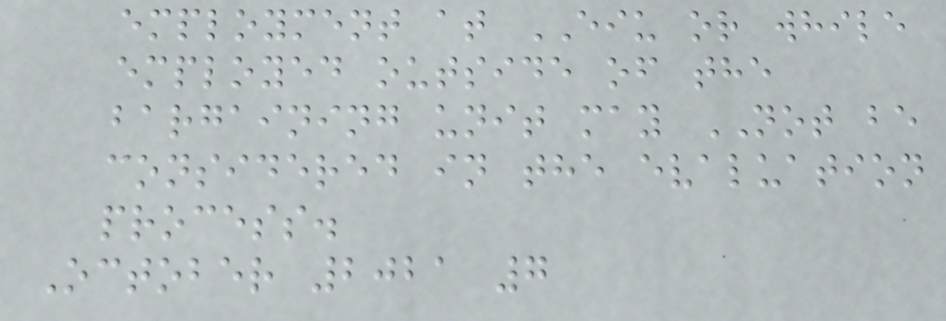employment at EIU or while
employed outside of the
bargaining unit may NOT be
considered in the evaluation
process.
October 2021 7
